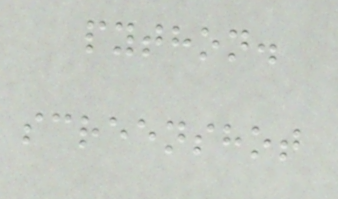python.
screenshot
